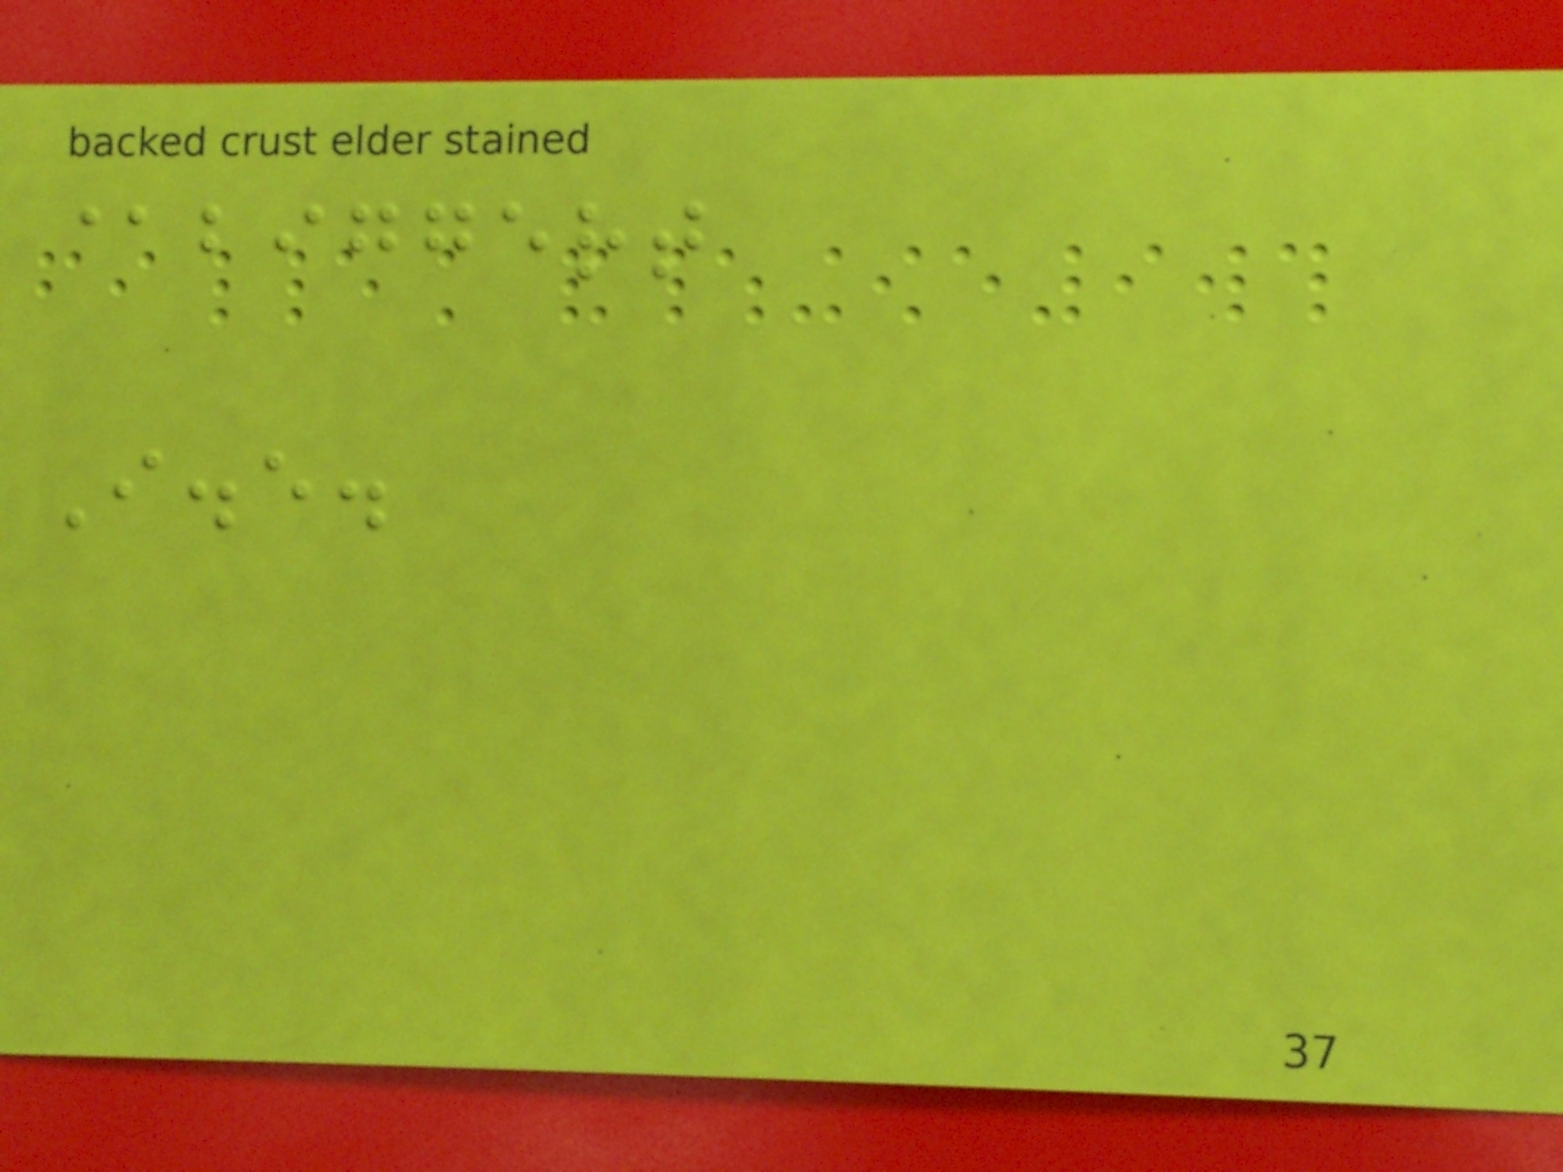@biggert
I.e.
